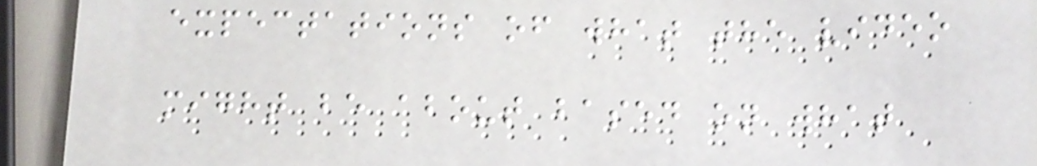expectations of what the video
might be about based on what
